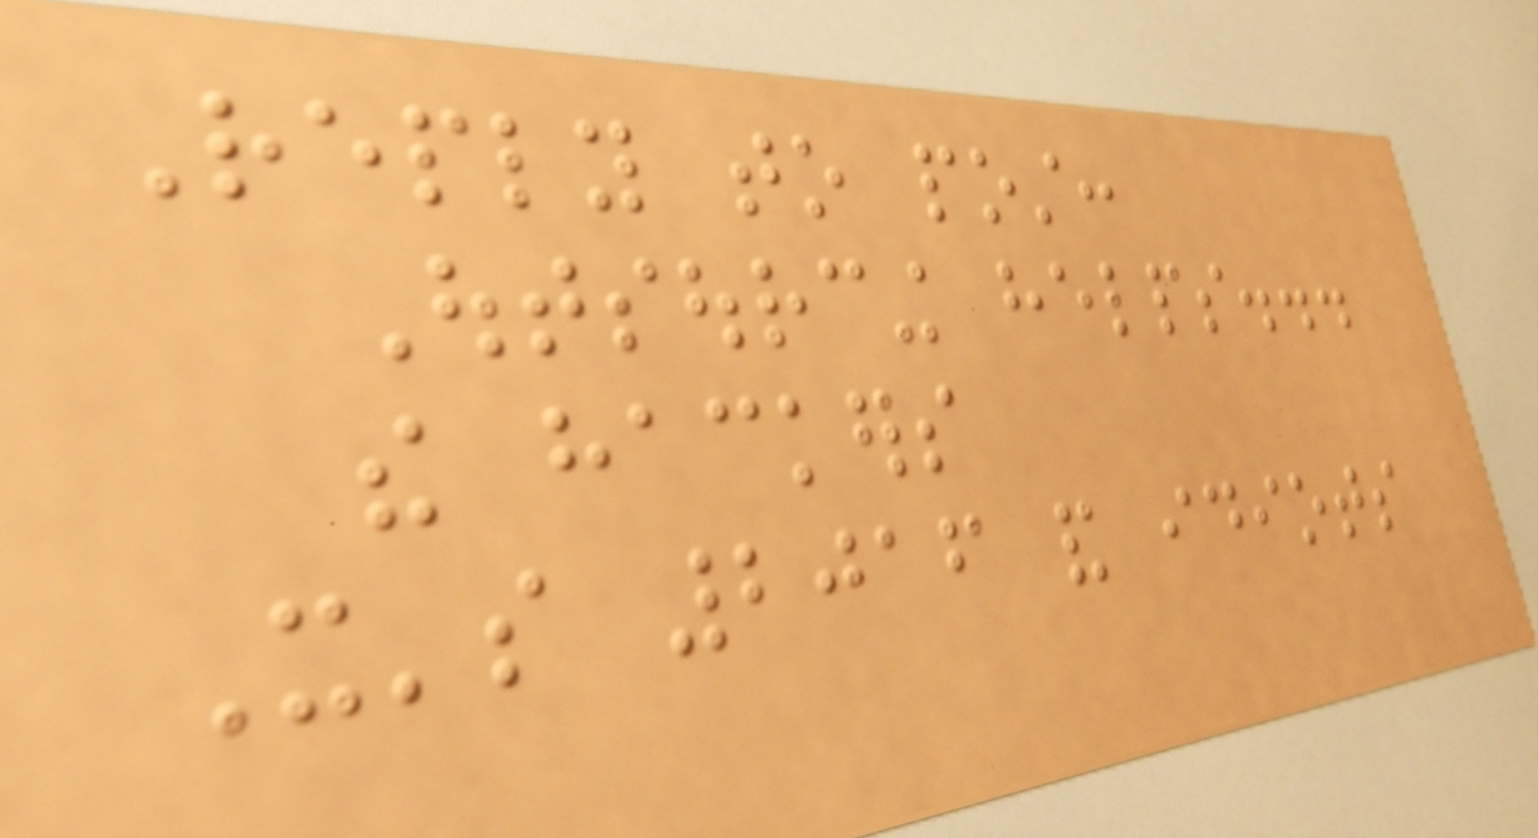Reply to post:
Outsourcing helps...
the hackers
It's 2016 and idiots
